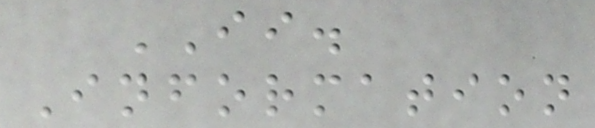II.
Information
